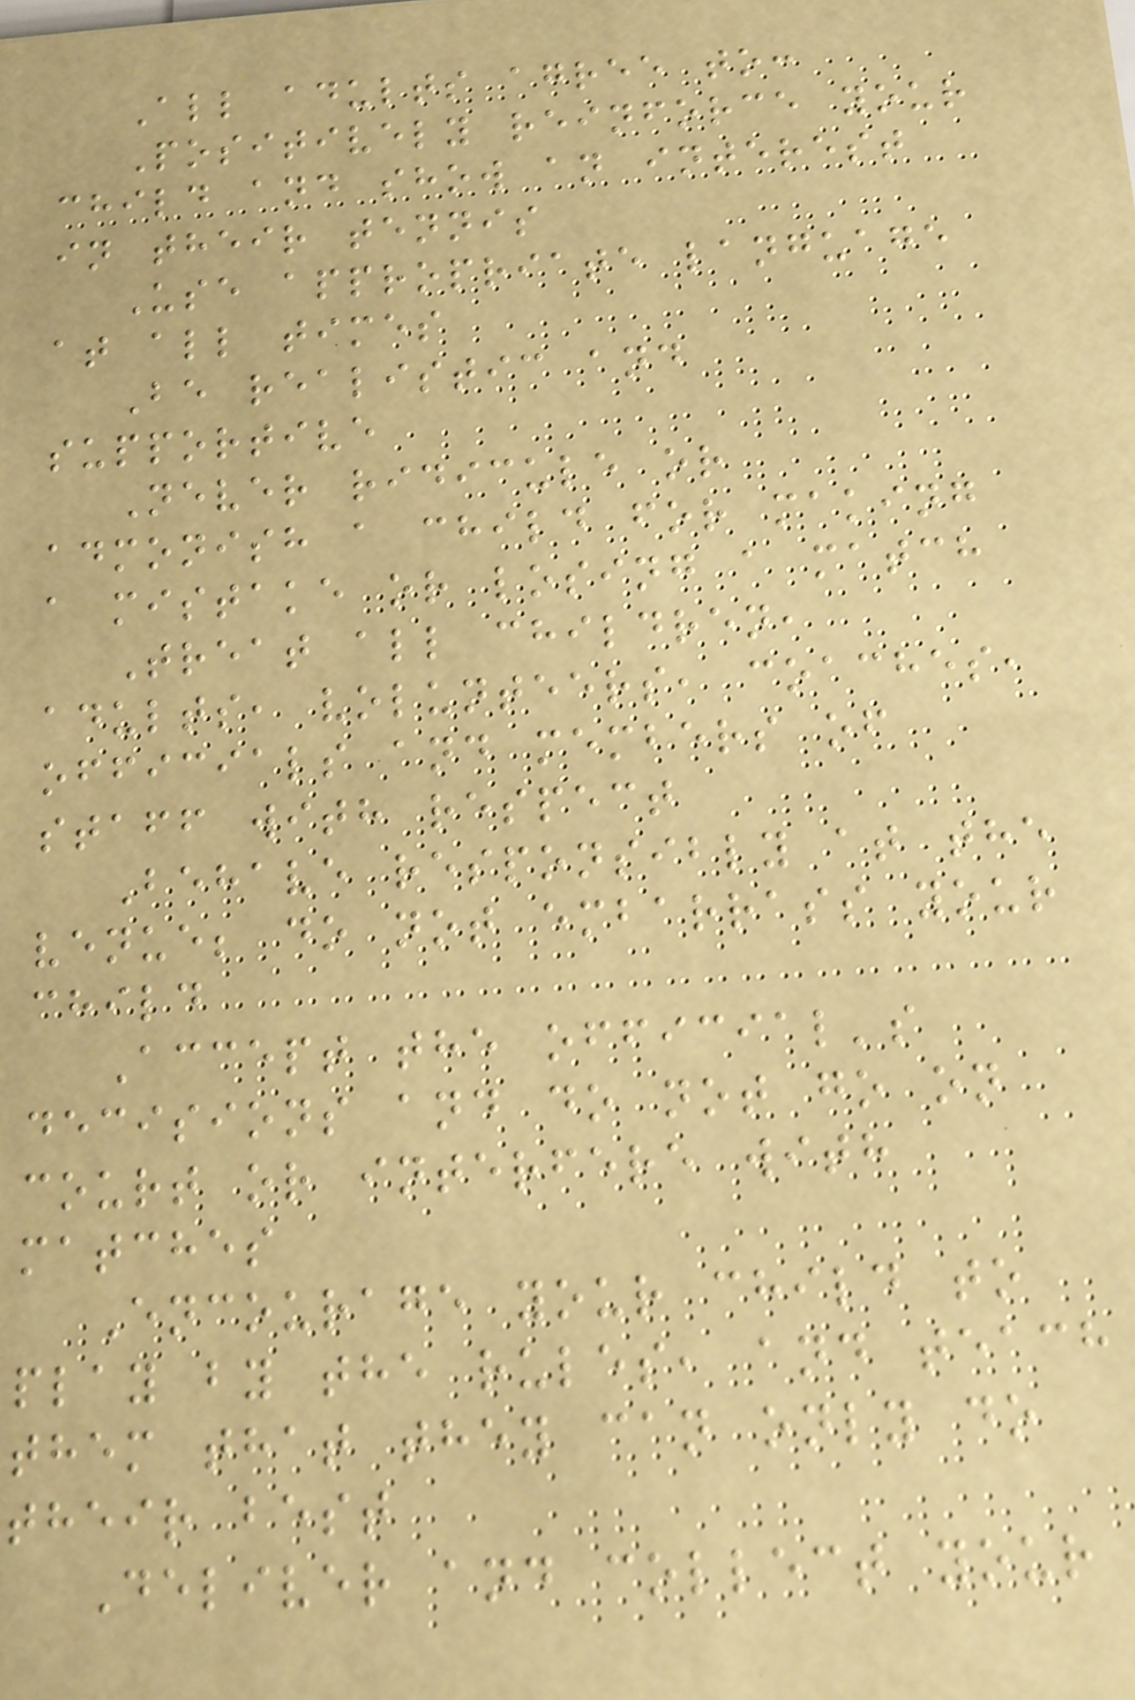All adults agree to:
Positively reinforce your
child and show an interest
in their tennis
Use appropriate language
at all times
Be realistic and
supportive
Never ridicule or
admonish a child for making
a mistake or losing a match
Treat all children,
adults, volunteers, coaches,
officials and members of
staff with respect
Behave responsibly at the
venue; do not embarrass your
child
Accept the official's
decisions and do not go on
court or interfere with
matches
Encourage your child to
play by the rules, and teach
them that they can only do
their best
Deliver and collect your
